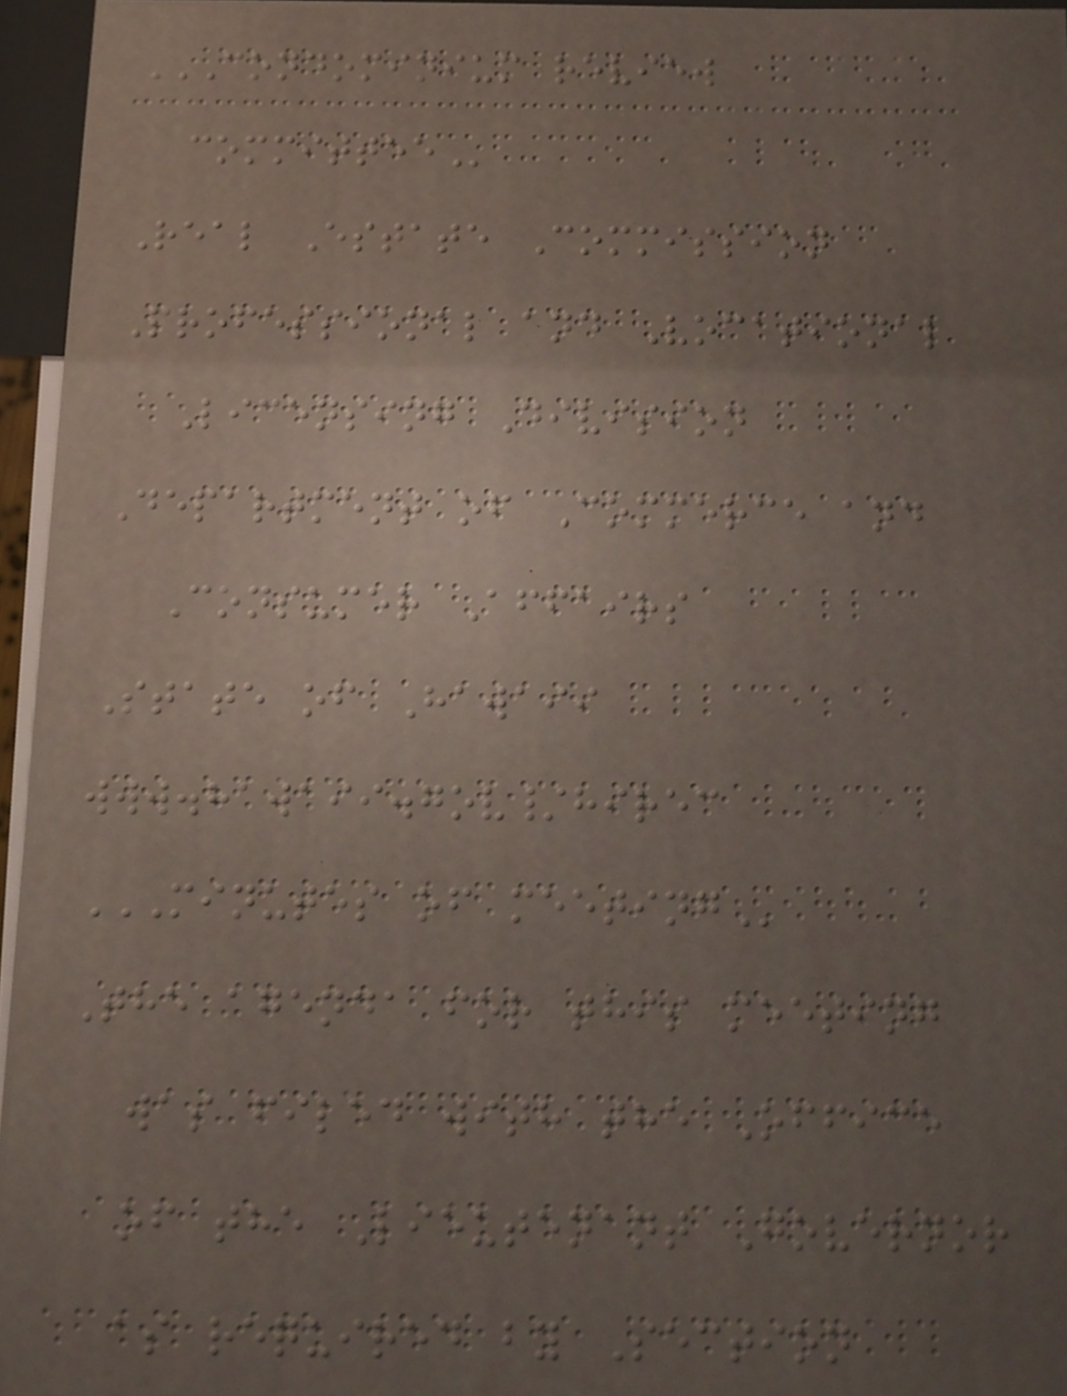CONDOMINIUM REVIEW
COMMITTEE
Real Estate Commission
Professional and Vocational
Licensing Division
Department of Commerce and
Consumer Affairs
State of Hawaii
www.hawaii.gov/hirec
MINUTES OF MEETING
The agenda for this meeting
was filed with the Office
of the Lieutenant Governor
as required by Section
